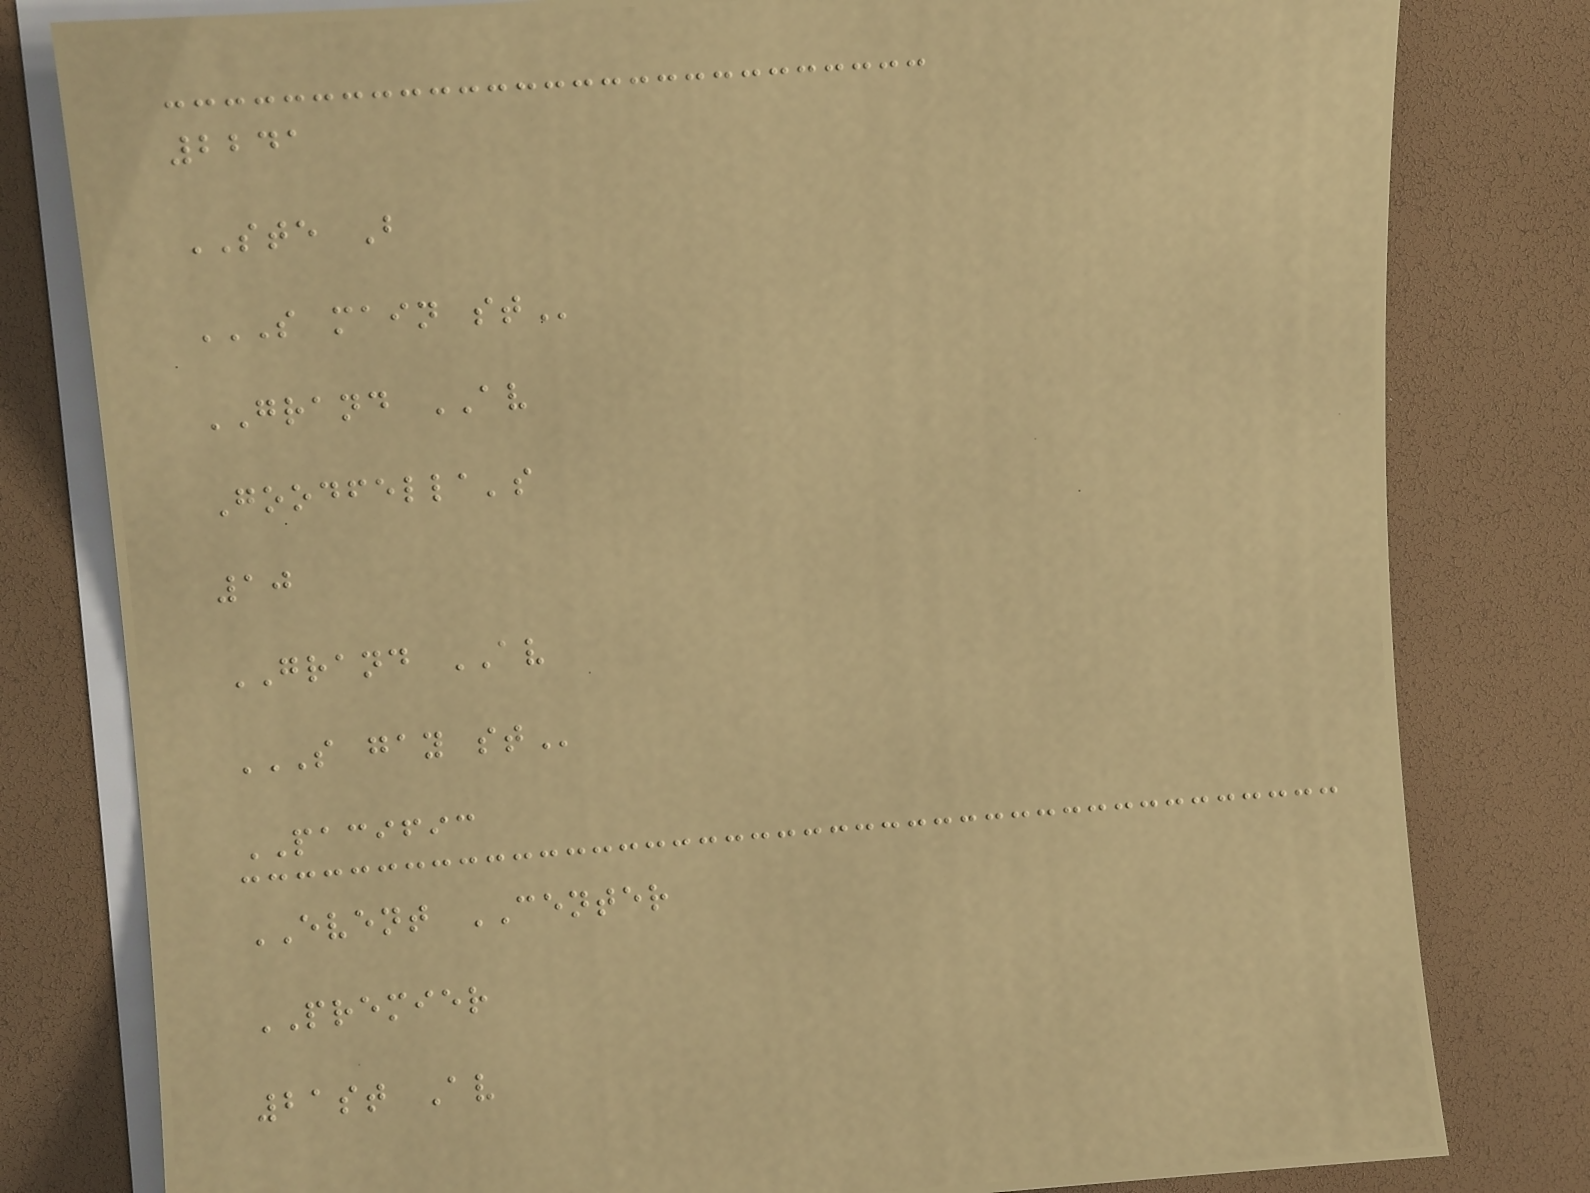2241
STE B
S MAIN ST
GRAND AV
Goodfella's
10
GRAND AV
S GAY ST
PACIFIC
EVENT CENTER
PREMIER
21st Av
